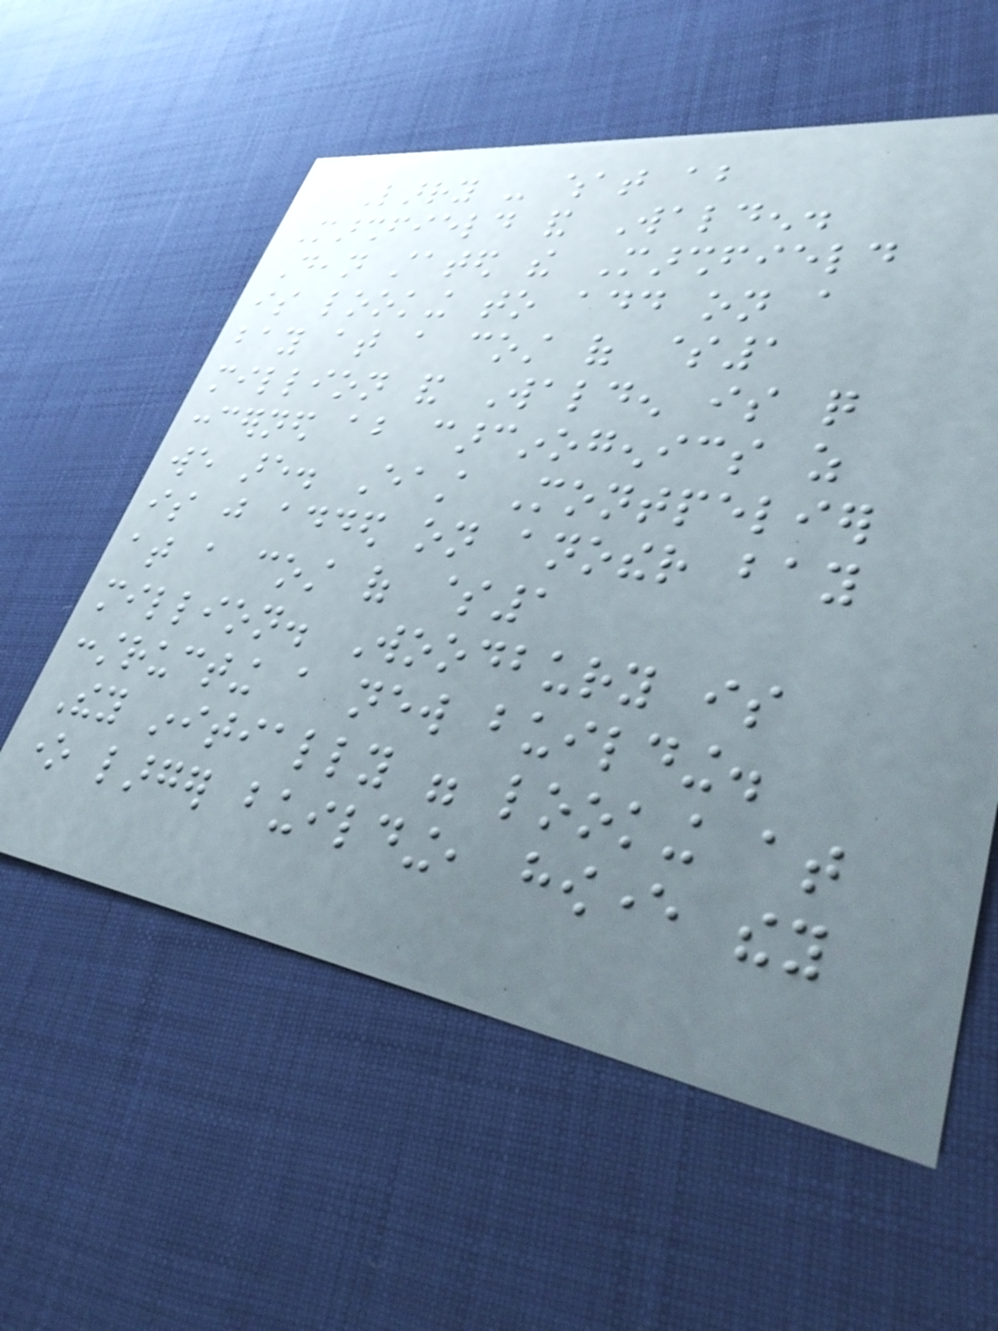Larry - what about
Marshfield and Walden.
Dean stated the Marshfield
is looking to add on a
bay at a cost of $1
million and Walden is quite
concerned about carcinogenics as
we are. East Montpelier
is just added on another bay
at a cost of $1
million. Woodbury is
constructing a new building.
They initially were looking at
one larger building, however they
